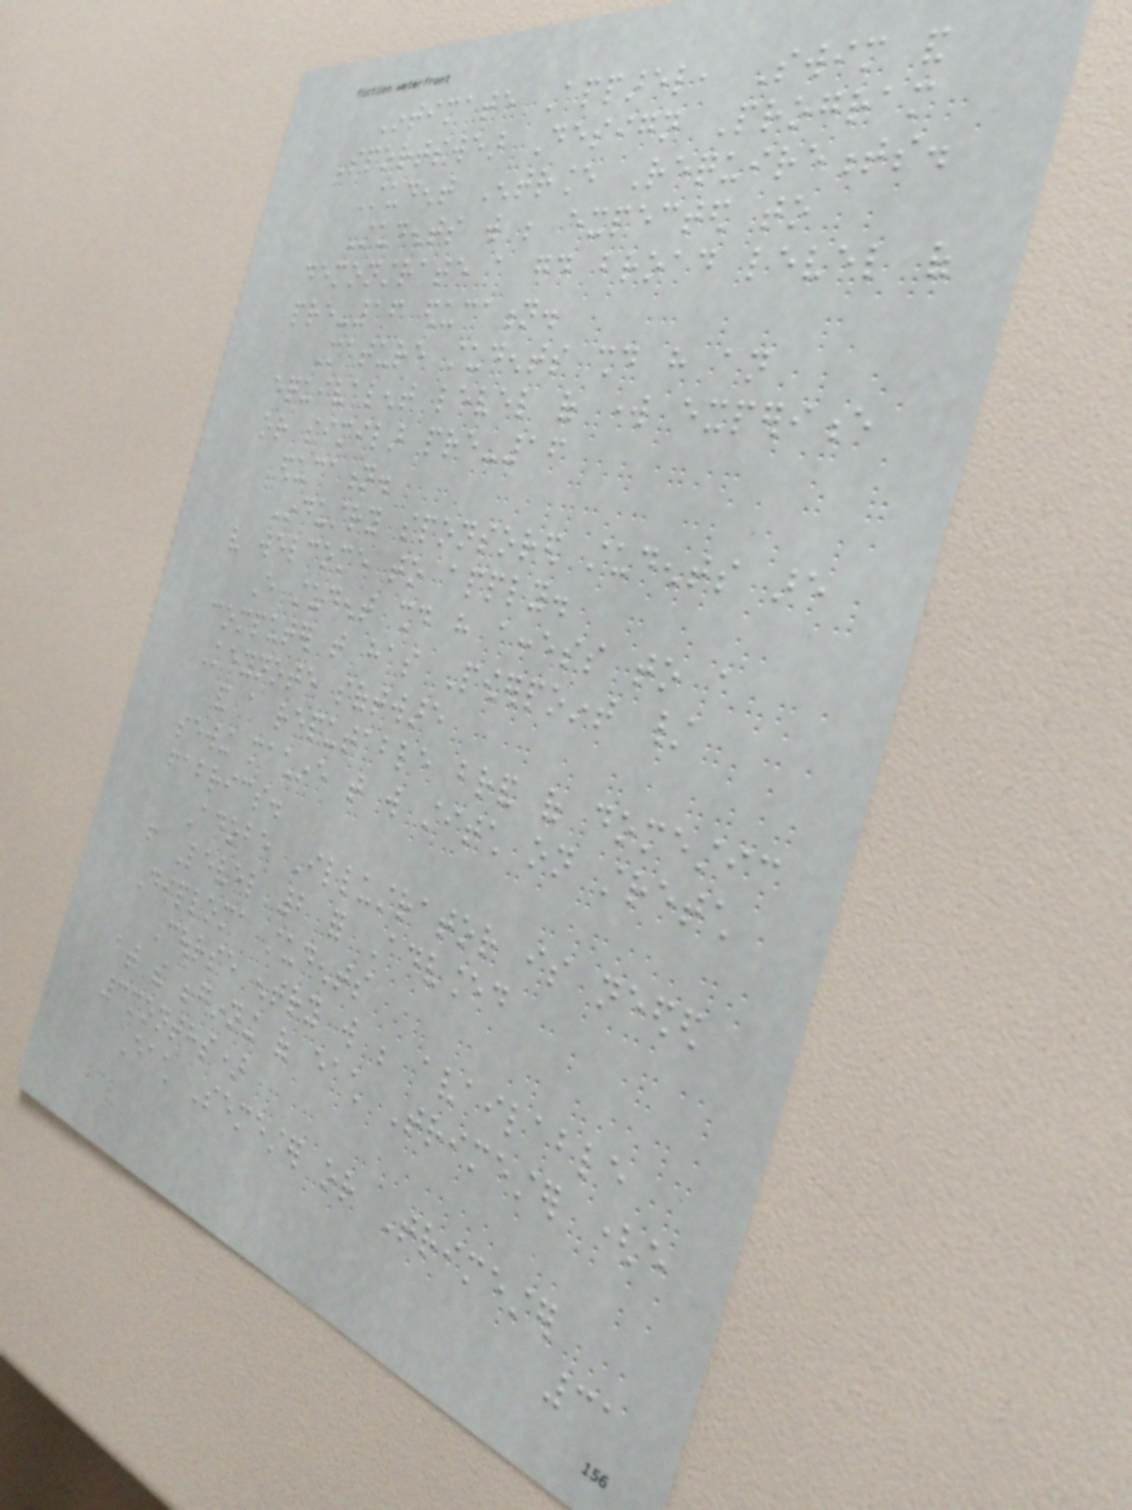Intimate Apparel, Swim and
Sportswear Design Program
Student Entrance Requirements.
Students will be expected to
demonstrate a good broad level of
pre-16 education.
Mature students should have an
equivalent level of work experience
or similar pre-16
education.
Industry sponsored students are
very welcome to apply.
Every student should have access to a
computer that has Powerpoint /
Keynote software
and a reputable brand of domestic
sewing machine that will stitch on stretch
fabrics.
Adobe Illustrator is needed
from Level 2 for Advanced
Diploma students
Course entry will be available
at the beginning of each Trimester (every
3months)
Each Semester or Trimester
31
